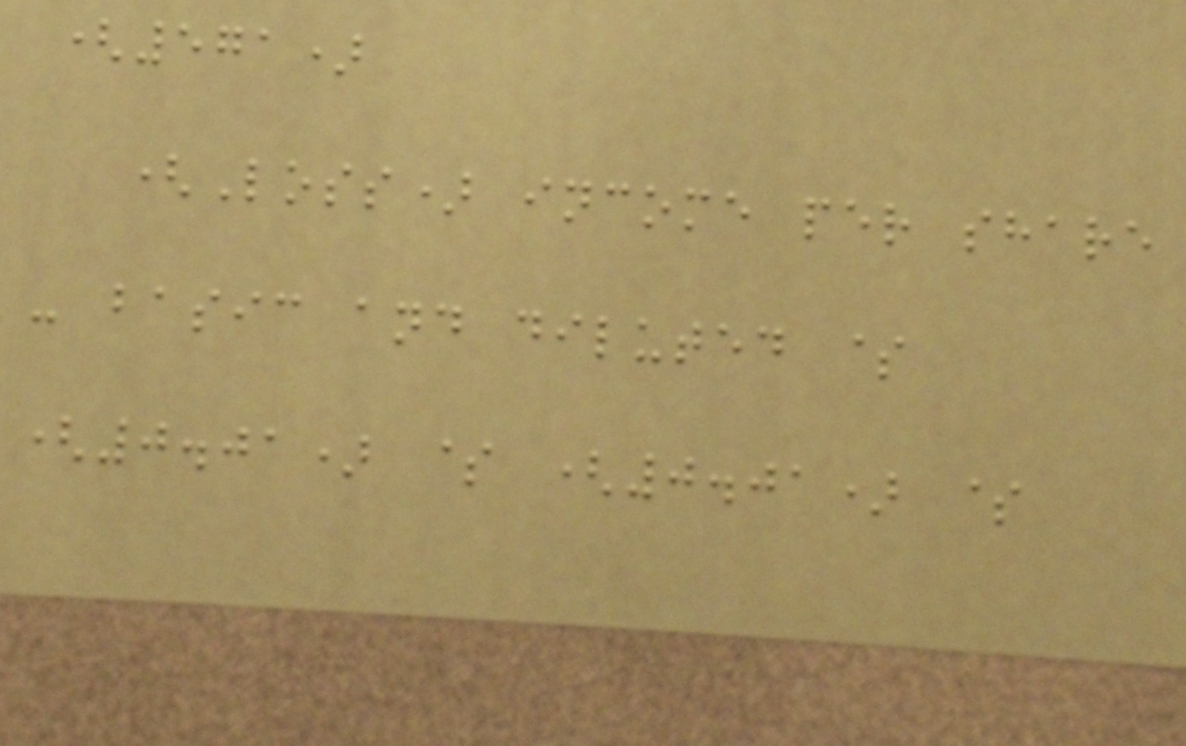(571)
(Loss) income per share
- basic and diluted $
(0.01) $ (0.01) $
